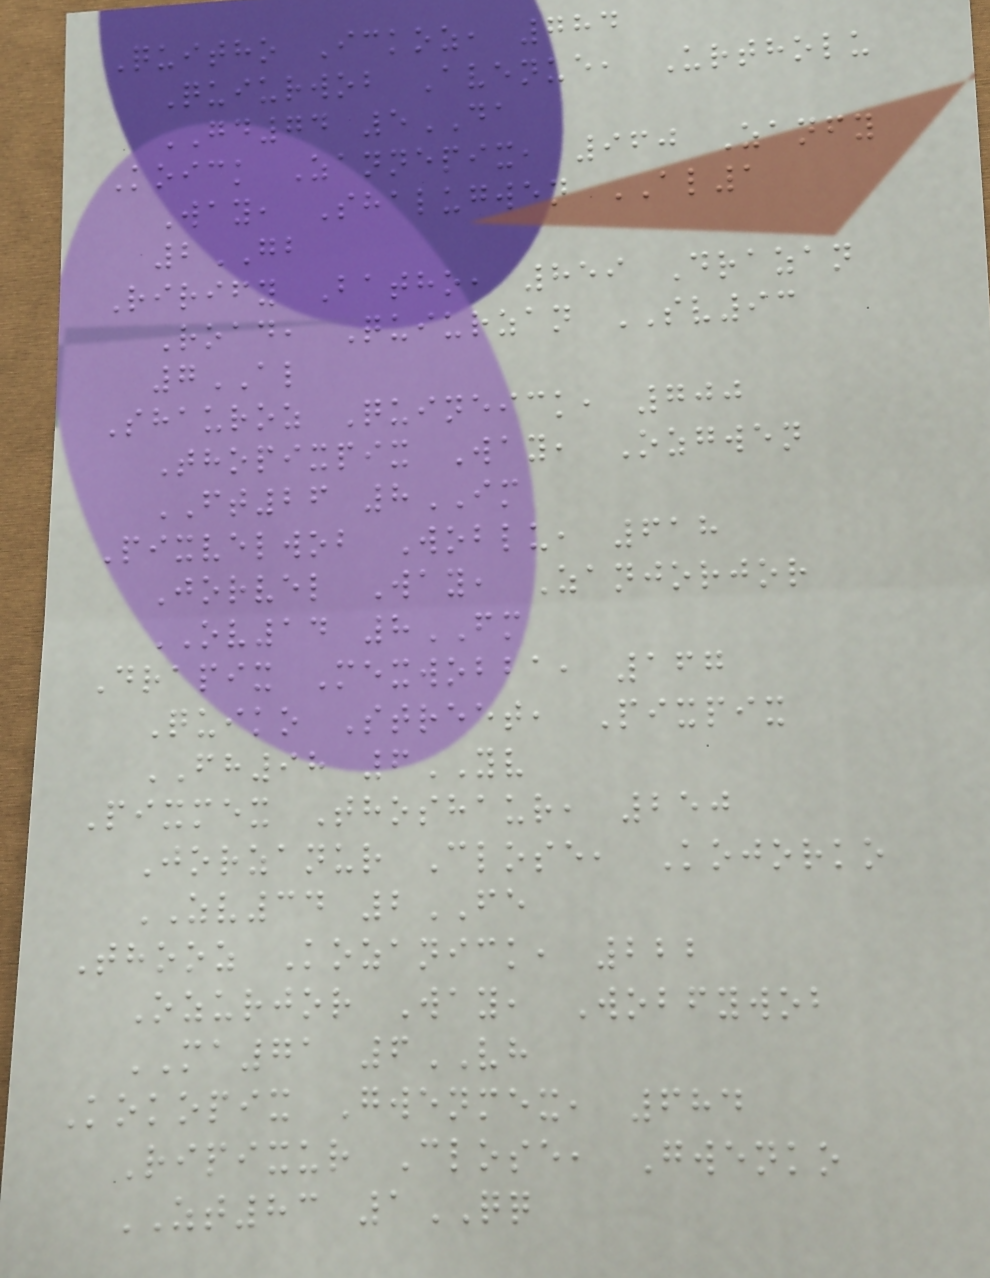Quitho Ickoz, 784
Quiurwob Avenue, Urtholu
GD74 5DA
Koick Zannepix, 960 Zanfy
Way, Shalugwen AL1
2GB
Rirify Batho, 859 Drazan
Road, Quiurzan SV93
7AL
Shauroz Quineick, 700
Thopixpix Way, Ozgwen
FT26 8IM
Pixvelwob Woblu, 618
Jorvel Way, Zanjorjor
OV14 8FM
Drapix Mexwobba, 167
Quiko Street, Pixpix
FH98 6YV
Pixmex Thoshaur, 250
Jorzanur Close, Kojorko
ZV34 2FE
Thooz Kozanick, 222
Ozurjor Way, Wobfywob
MA71 6VH
Kokopix Gwenmex, 684
Ripixur Close, Gwenko
ZT83 1QQ
